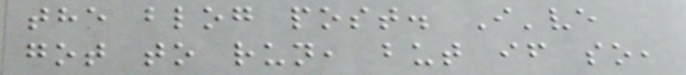the blog post. I've
got to run, but if so,
